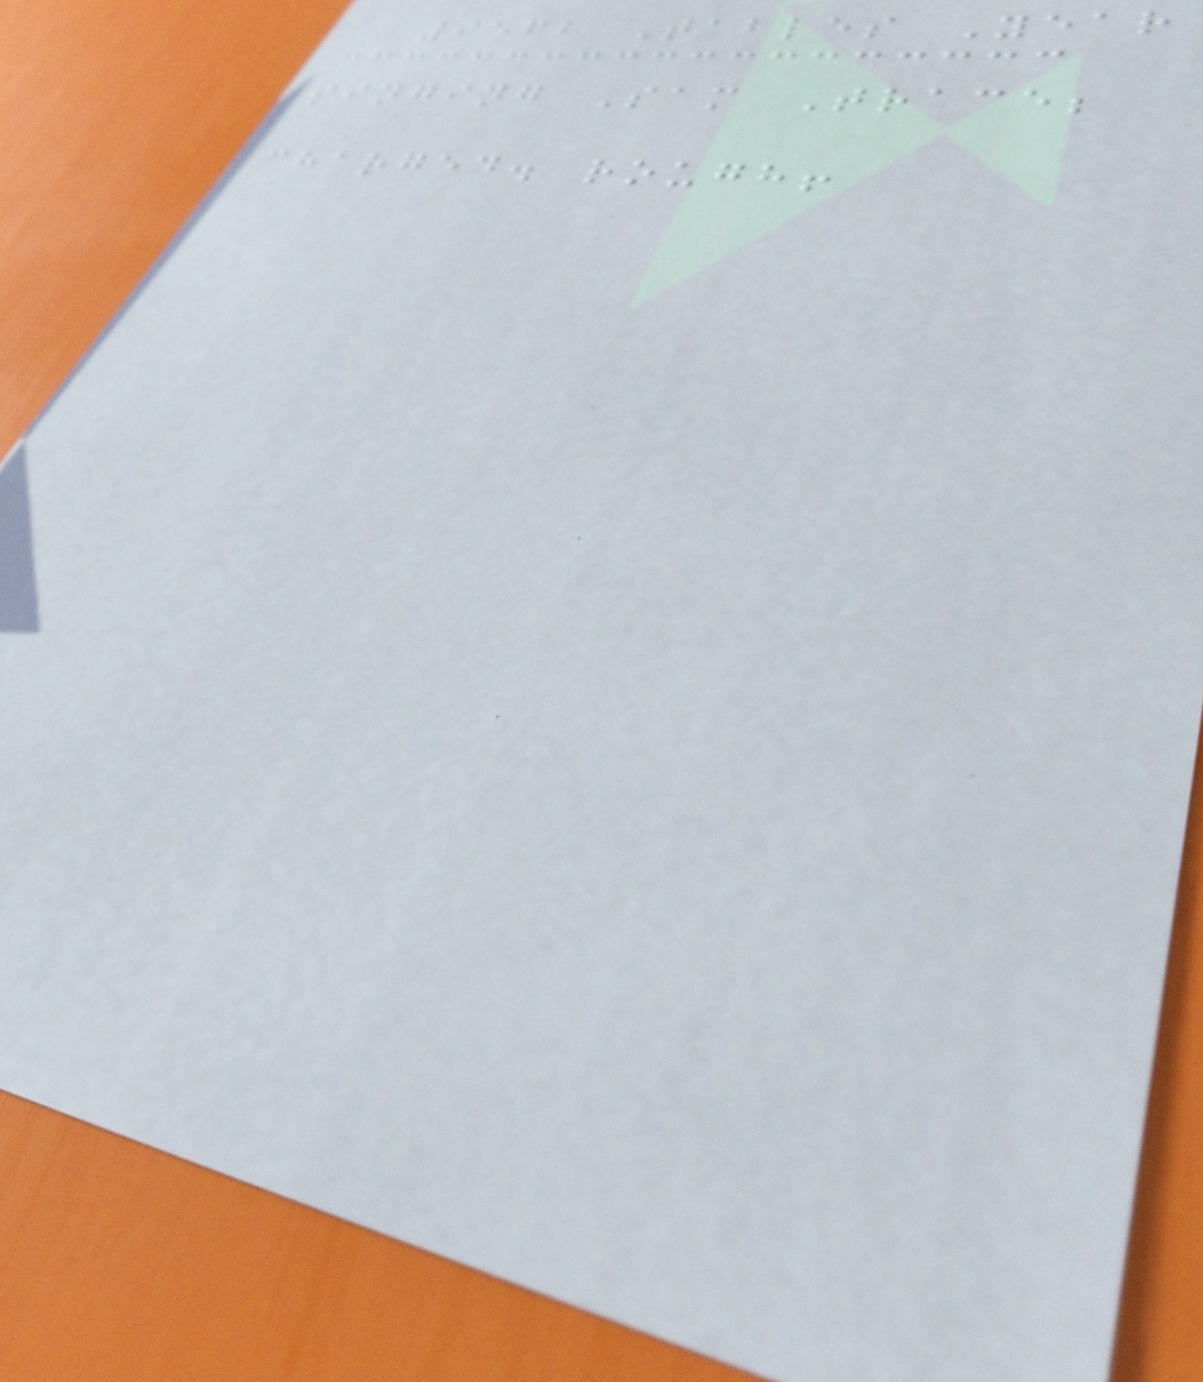9562 Tables Year
singing Sam Trace;
charged. rough!
